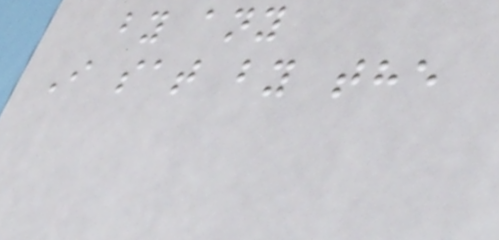by any
I sat by the
